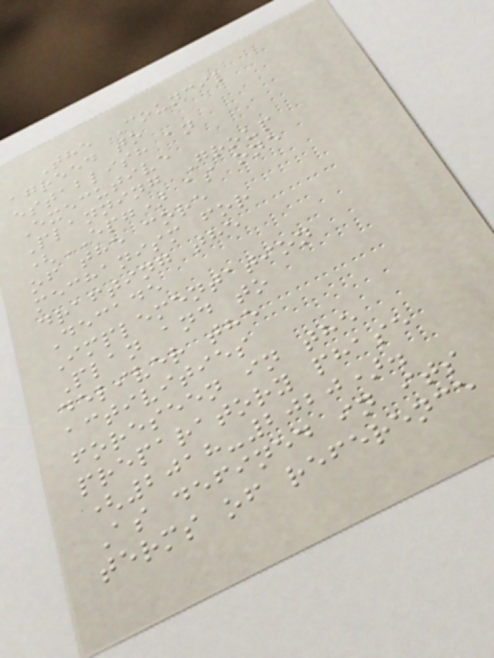The Council
agreed to
establish an
Executive
Planning Group
(EPG) as one
of the core
mechanism for
drafting the
Decade
Implementation
Plan and to
deliver the
activities
foreseen in the
preparatory phase
(2018-2020).
As defined in its
terms of reference
